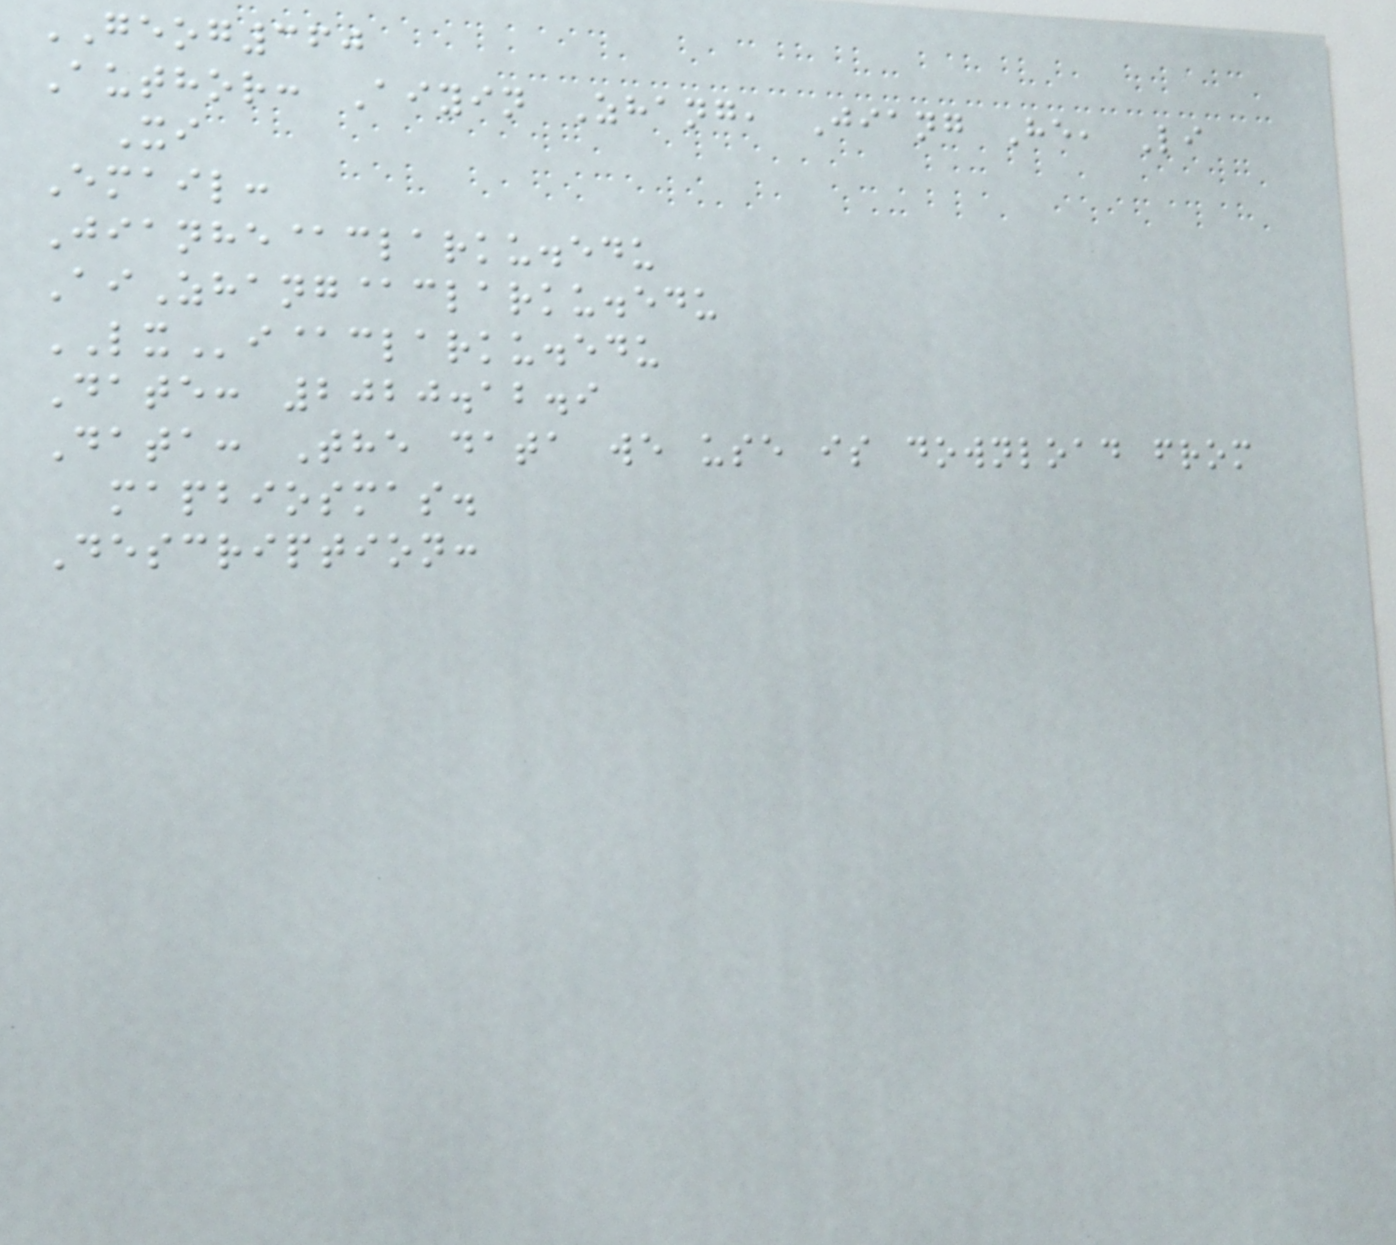GEOG360
Author: Aiyin Zhang, Jiang He, Li
Xi
Email:
Jianhe@clarku.edu
AiZhang@clarku.edu
LXi@clarku.edu
Date: 2020.12.9
Data: The data we use is download from
mapbiosmas.
Description:
